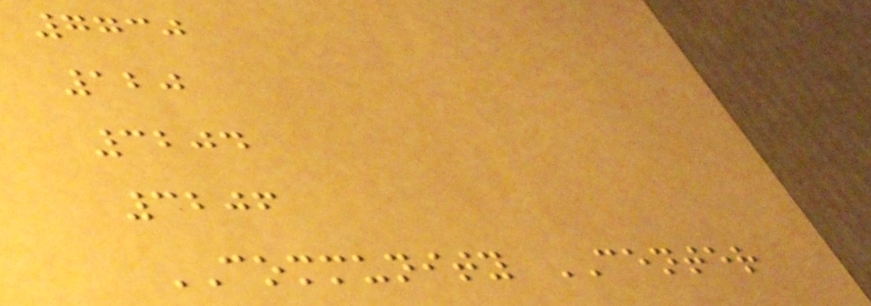7730
120
3204
3206
COMMUNITY CENTER
